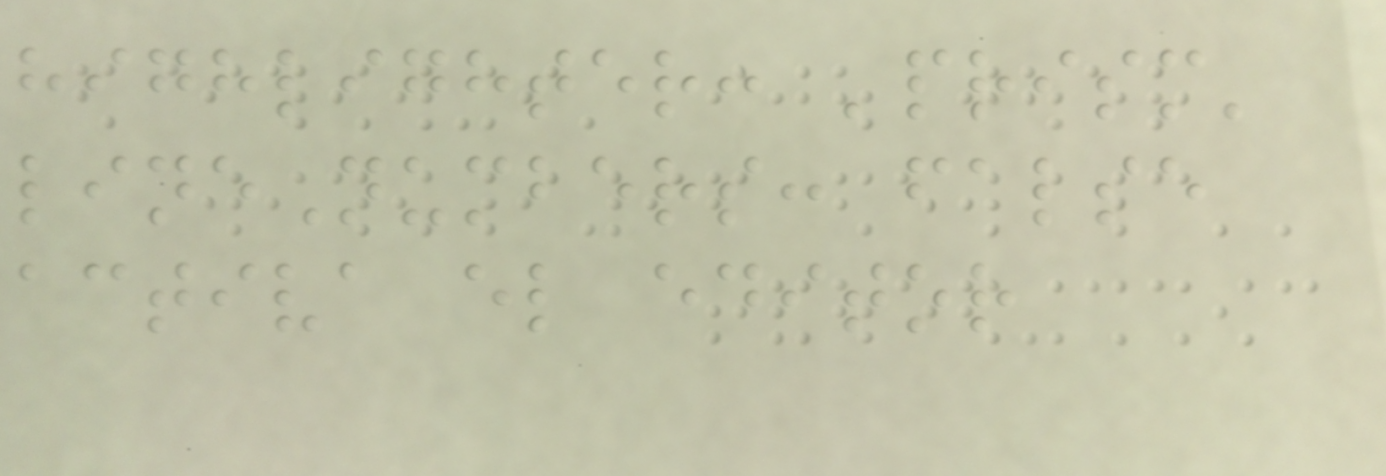highlighter: 'prism'
lineNumbers: false
activa el editor
